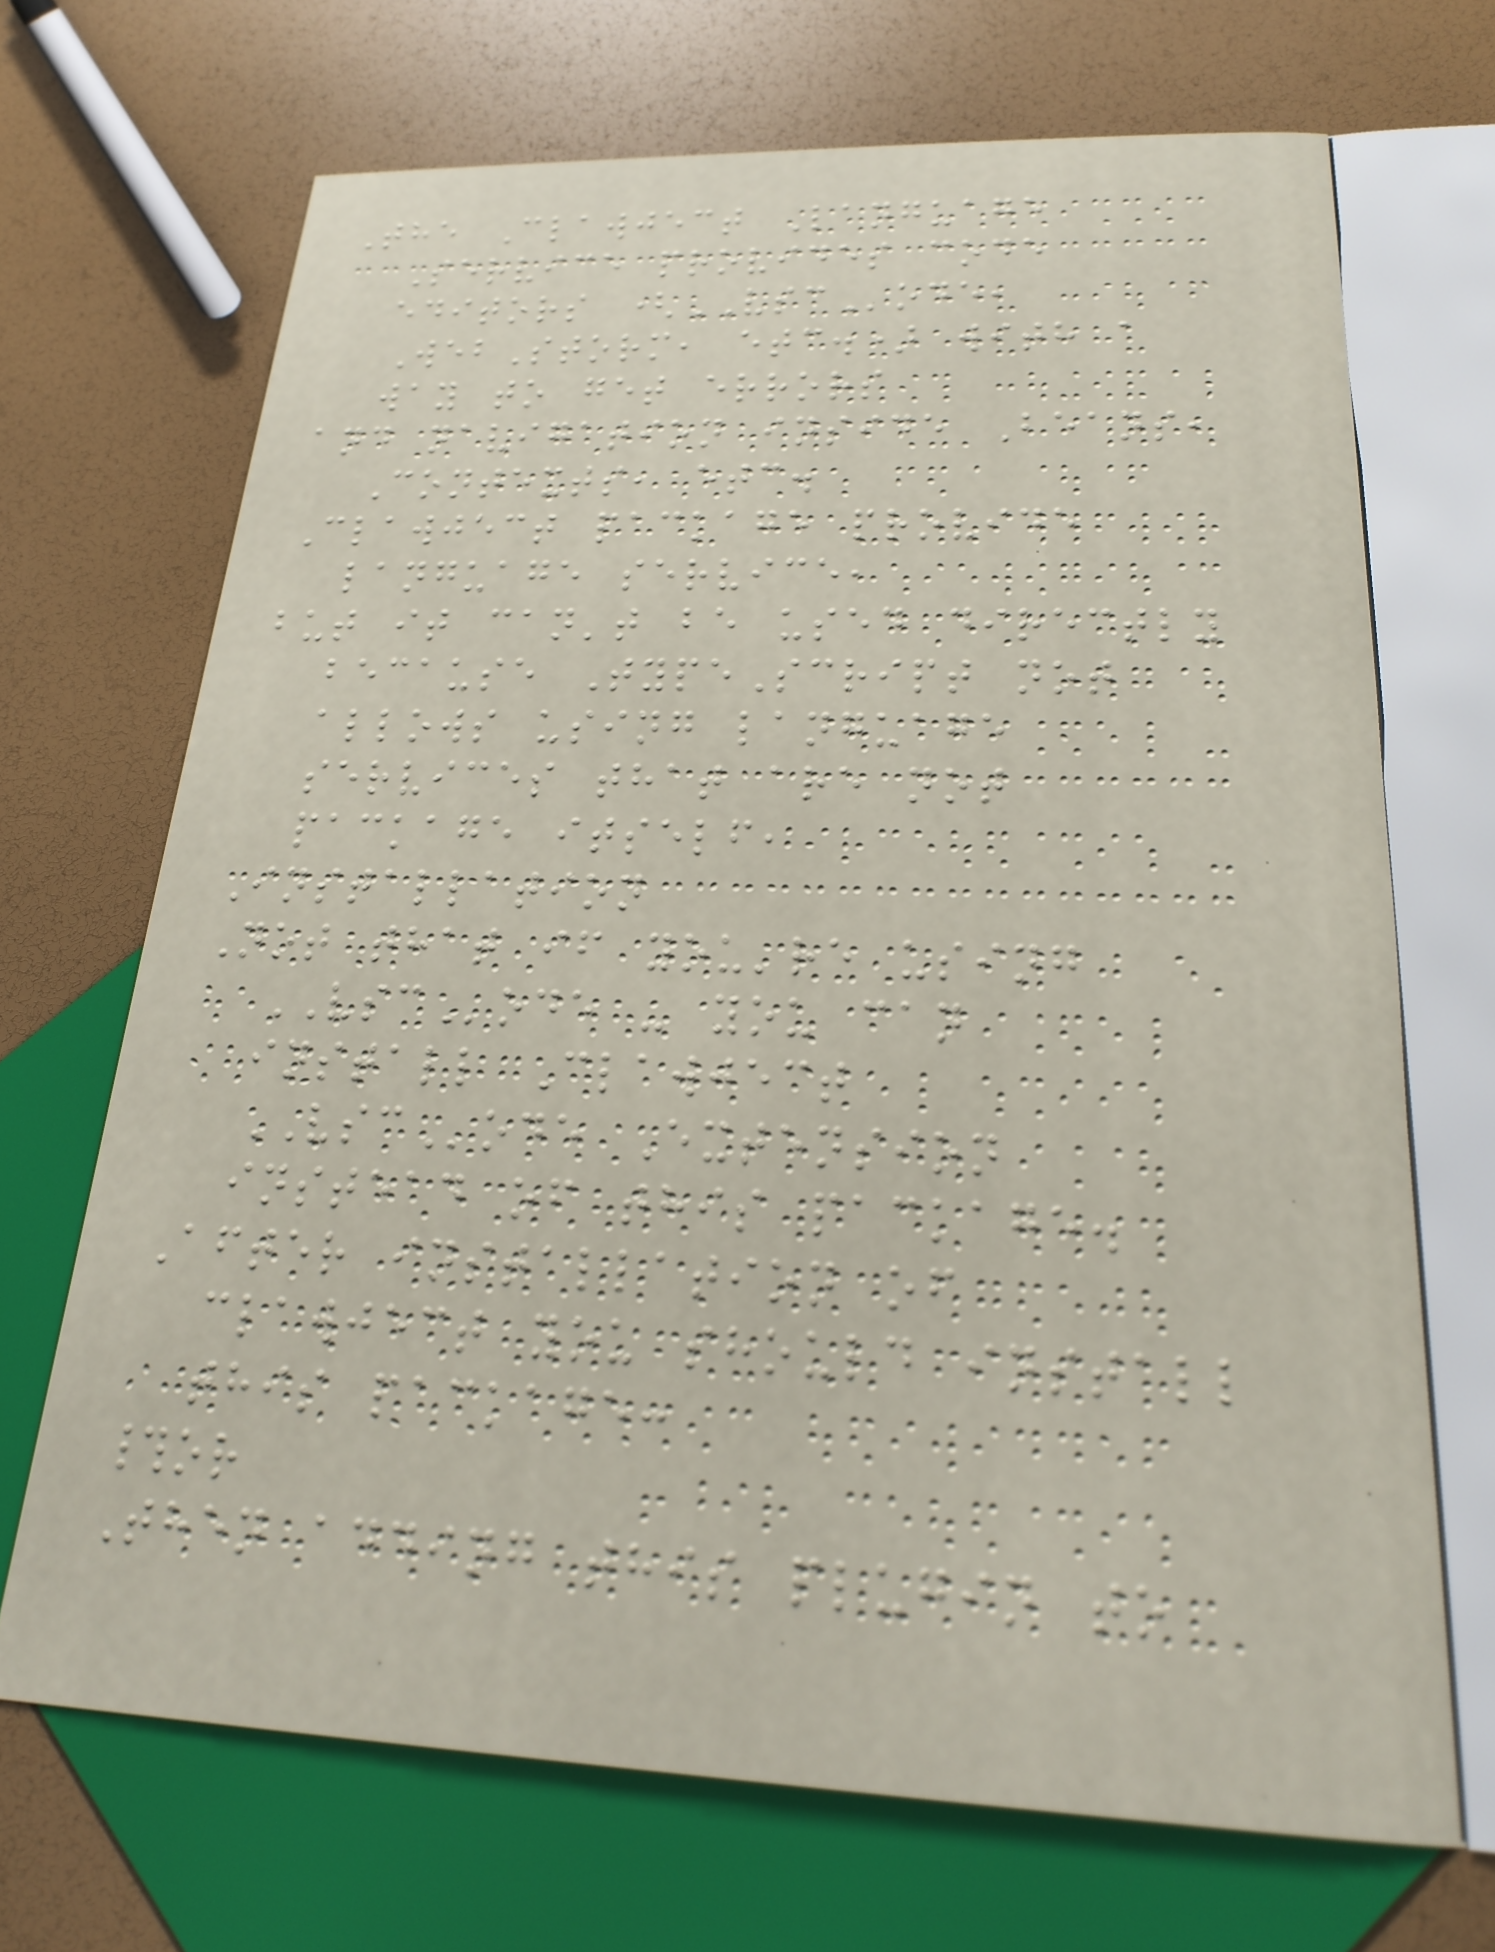The Clawject Language
Service provides code
editors (VSCode,
WebStorm, etc.) with a
way to get errors
and navigation inside Beans,
Contexts, etc.
Clawject package provide
language service,
but it can't be used directly
because TypeScript not
allows using language
services that are not
package itself,
Installation
Not that if you're using
VSCode - you can
install Clawject
VSCode Extension
instead of this package.
After installation of
clawject you should install
this package:
#or
Then adding this plugin to
